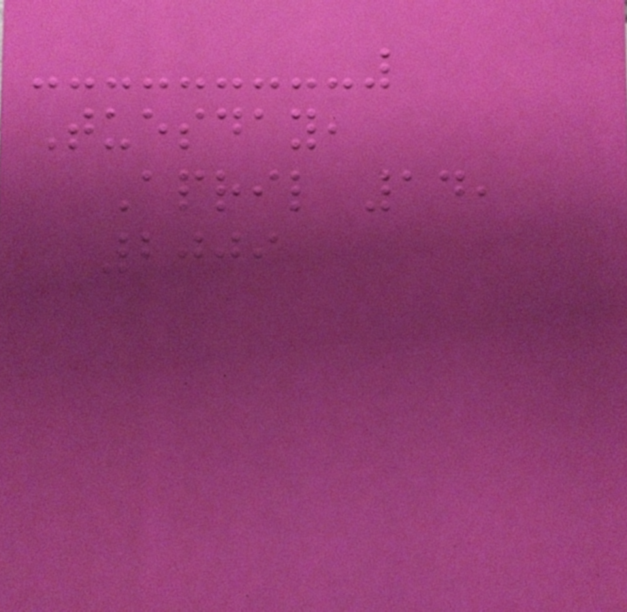Tuesday,
April 14,
2009
